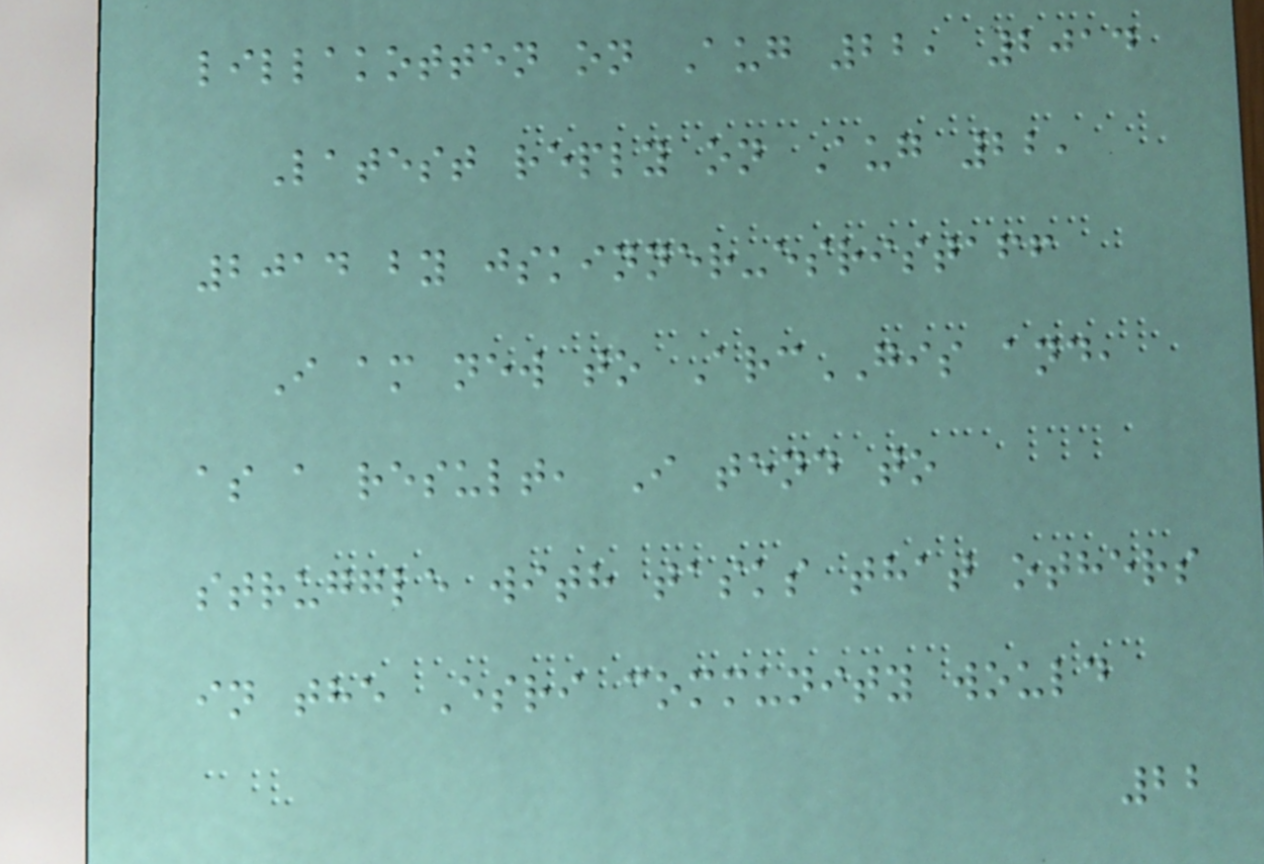lillakotten on Aug 22, 2014
Latest reply on Aug 22,
2014 by jskinner-esristaff
I am new to ArcGIS and,
as a result, I tend to
struggle with tasks that others
in the Esri community would
22
